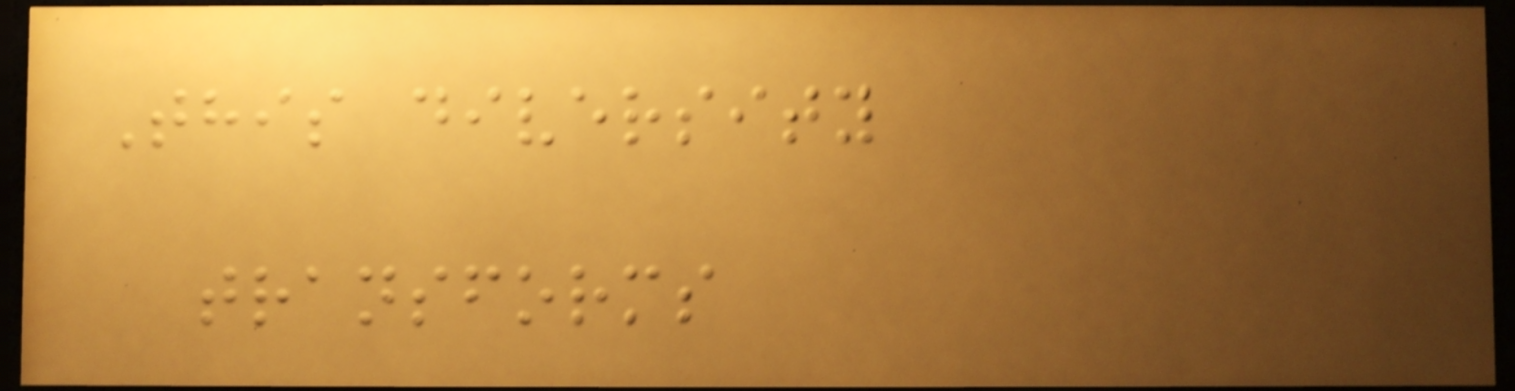This diversity
transforms
